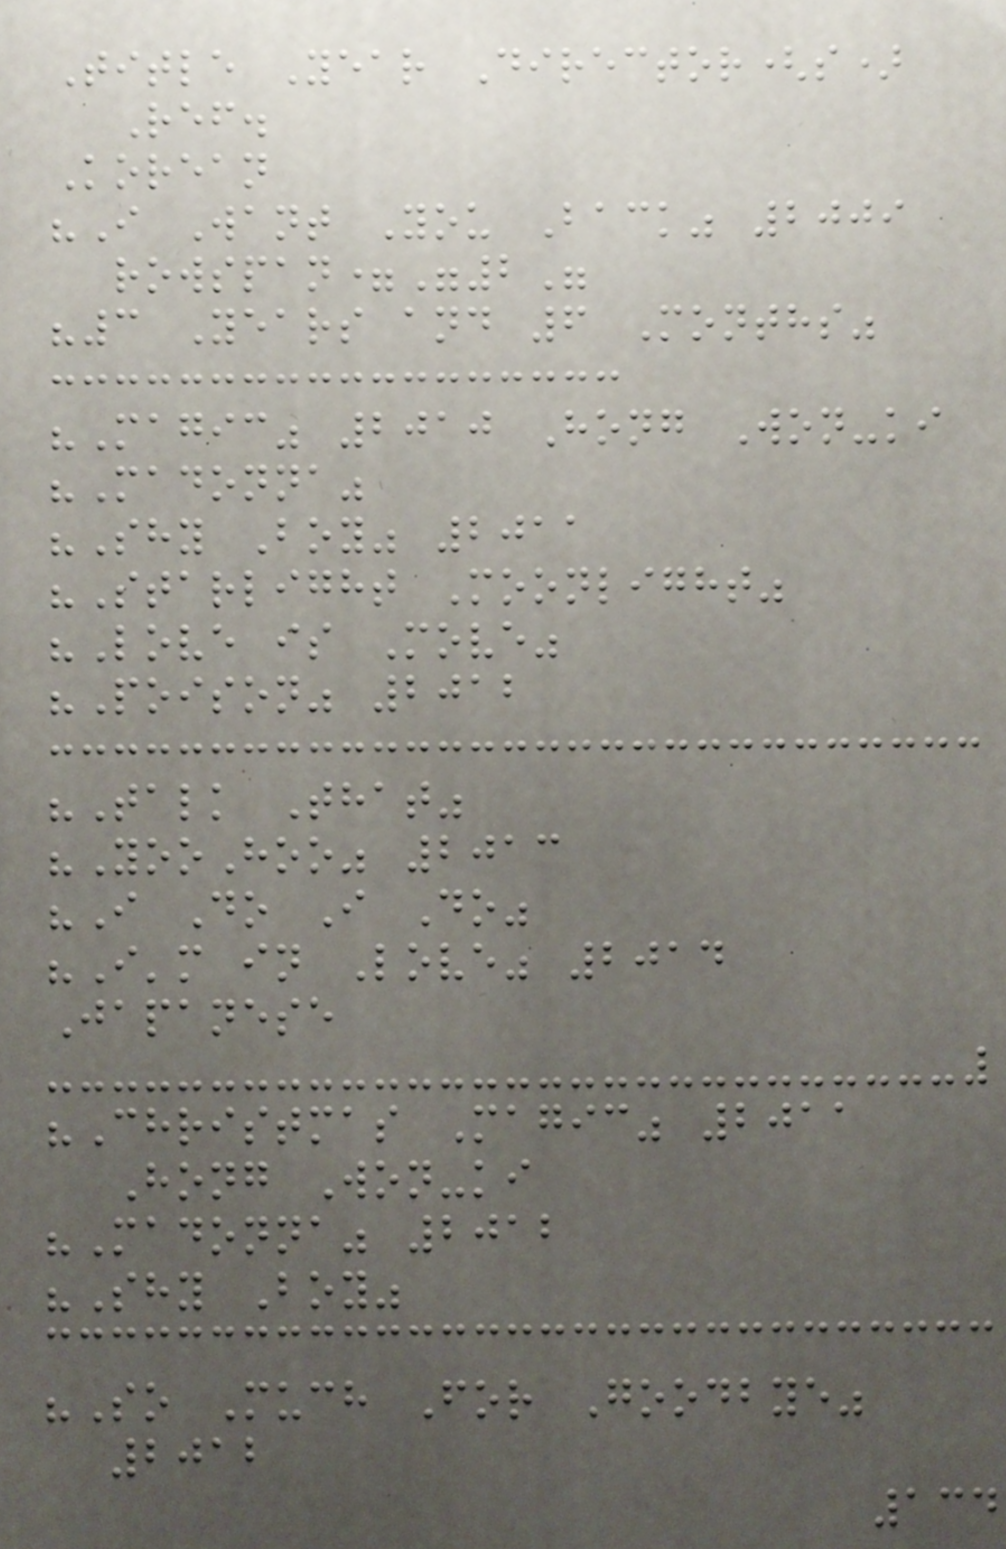Title Year Director(s)
Ref.
Korean
"I Want You Back" 2009
rowspan="2"
"3 Years and 6 Months"
"Magic" 2010 Hong Won-ki
"Madonna"
"Shy Boy" 2011
"Starlight Moonlight"
"Love is Move"
"Poison" 2012
"Talk That"
"YooHoo" 2013
"I Do I Do"
"I'm in Love" 2014
Japanese
"Christmas Magic" 2011
Hong Won-ki
"Madonna" 2012
"Shy Boy"
"So Much For Goodbye"
2012
134
